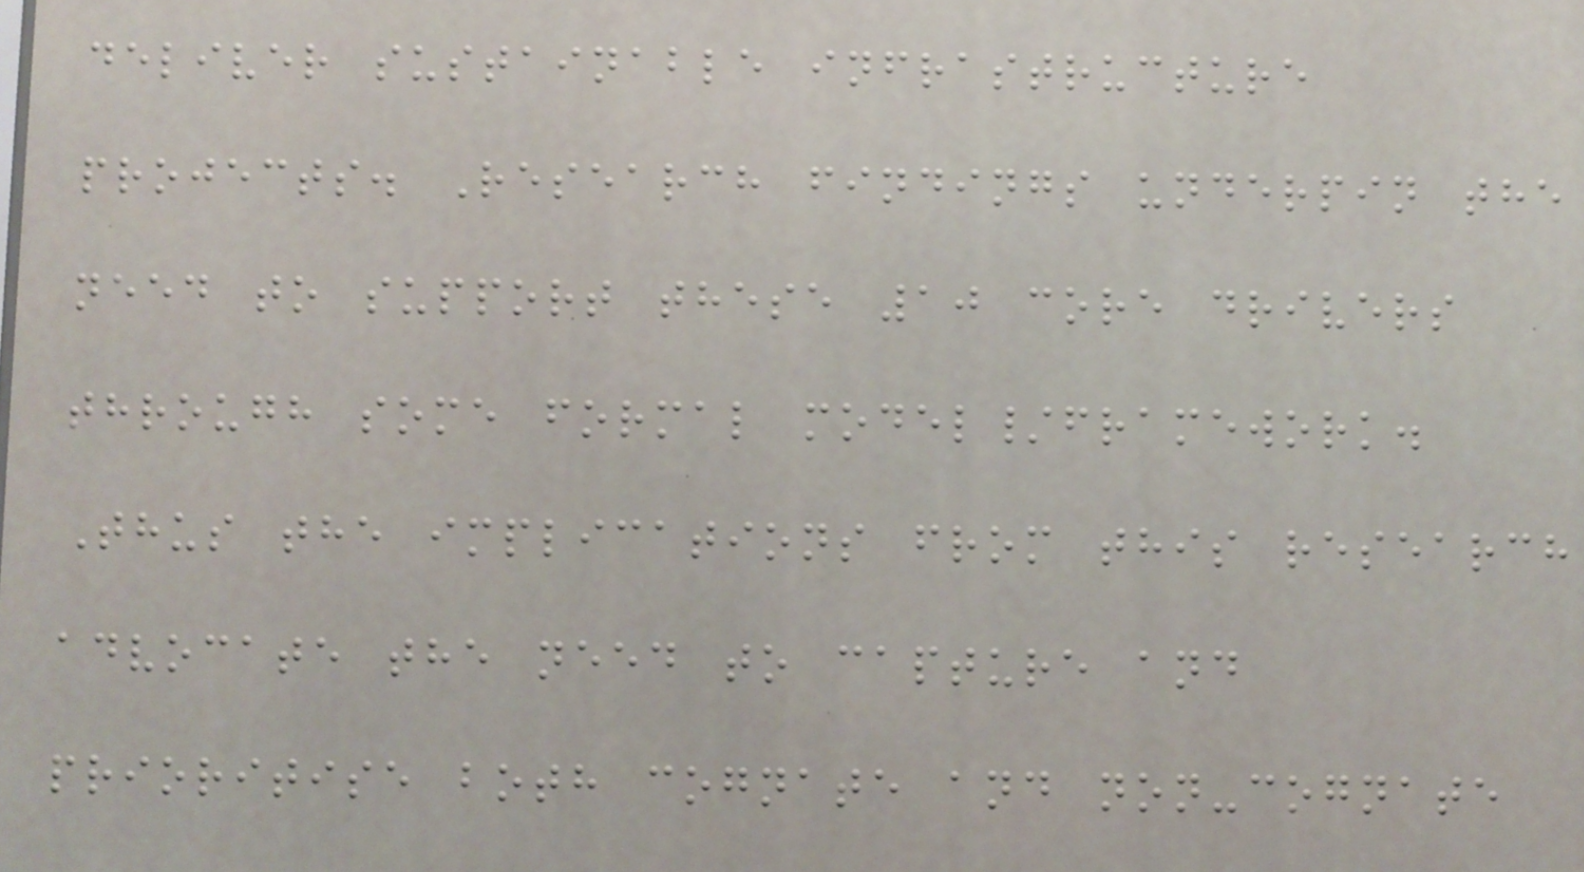deliver sustainable infrastructure
projects. Research findings underpin the
need to support these 10 core drivers
through some formal model/framework.
Thus the implications from this research
advocate the need to capture and
prioritise both cognate and non-cognate
